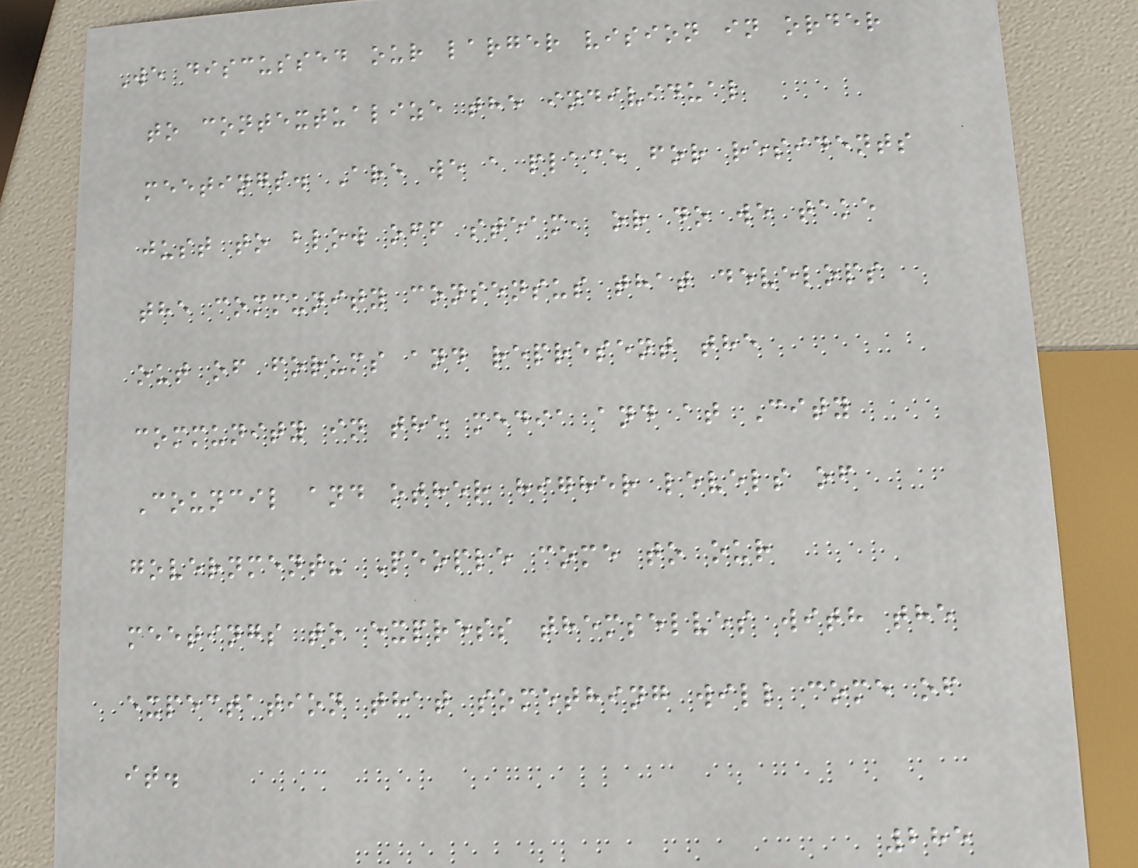We discussed our larger vision in order
to contextualize the individual
meetings. Are we a place for residents
just to blow off steam, or do we take
the community consensus that develops
out of forums and represent the
community in the media and at City
Council and other higher levels of
government? People come to our
meetings to express themselves with the
expectation that something will come of
it.
285
